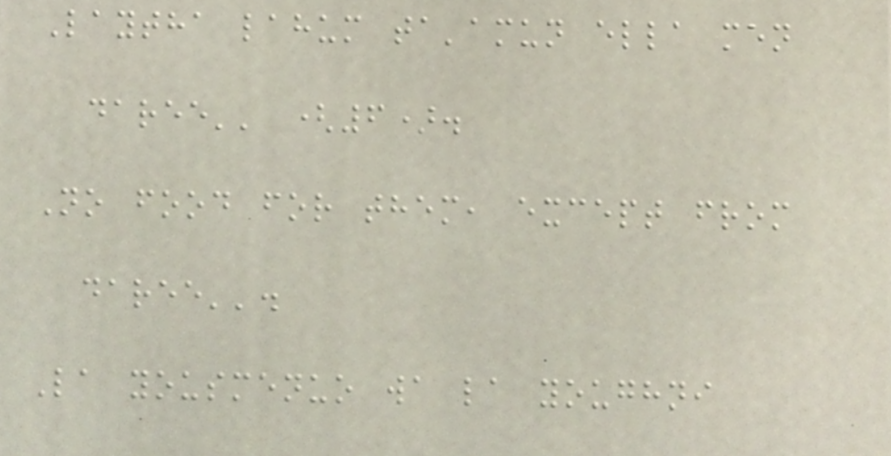Laytha lahum ta'amun ella men
daree'' (6).
No food for them, except from
daree''.
La yousmenuo wa la youghni
